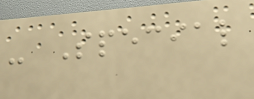- Special
